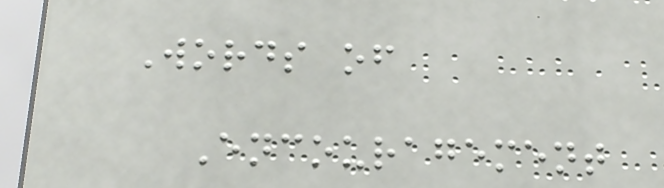Words of
Encouragement
